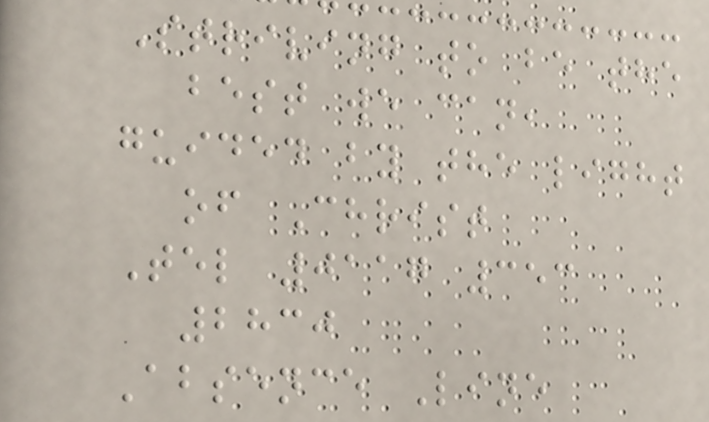Striving to be the
best we can,
guided by the light
of Christ
Tel 0117 353
2830
Absence Line
